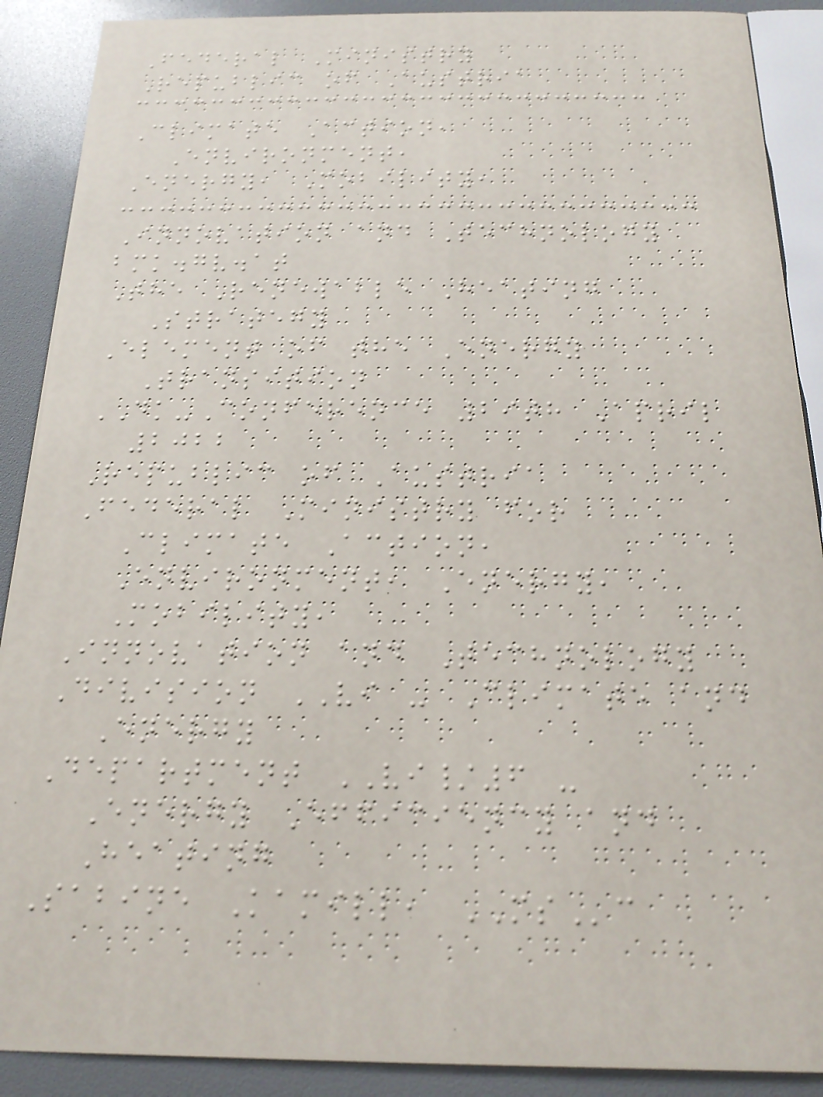Federal Ministry
Republic of Austria
Climate Action,
Environment,
Energy, Mobility,
Innovation and Technology
bmk.gv.at
The Renewable Heating
Strategy
Element of the Energy
Transition
DK-Conference 29th April
2022
Republic of Austria
Federal Ministry for
Climate Action,
Environment, Energy,
Mobility,
Innovation and Technology
Division VI - Climate and
Energy
Department VI/6 -
Energy Efficiency and
Heating
Sabine Kamill, MSc
